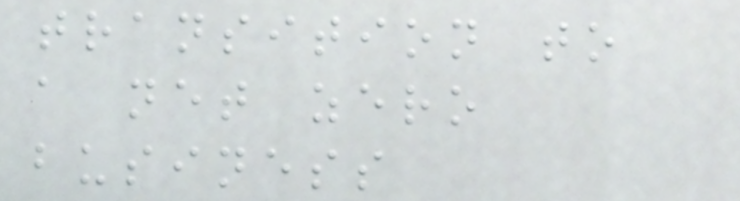transition to
a net zero
business
